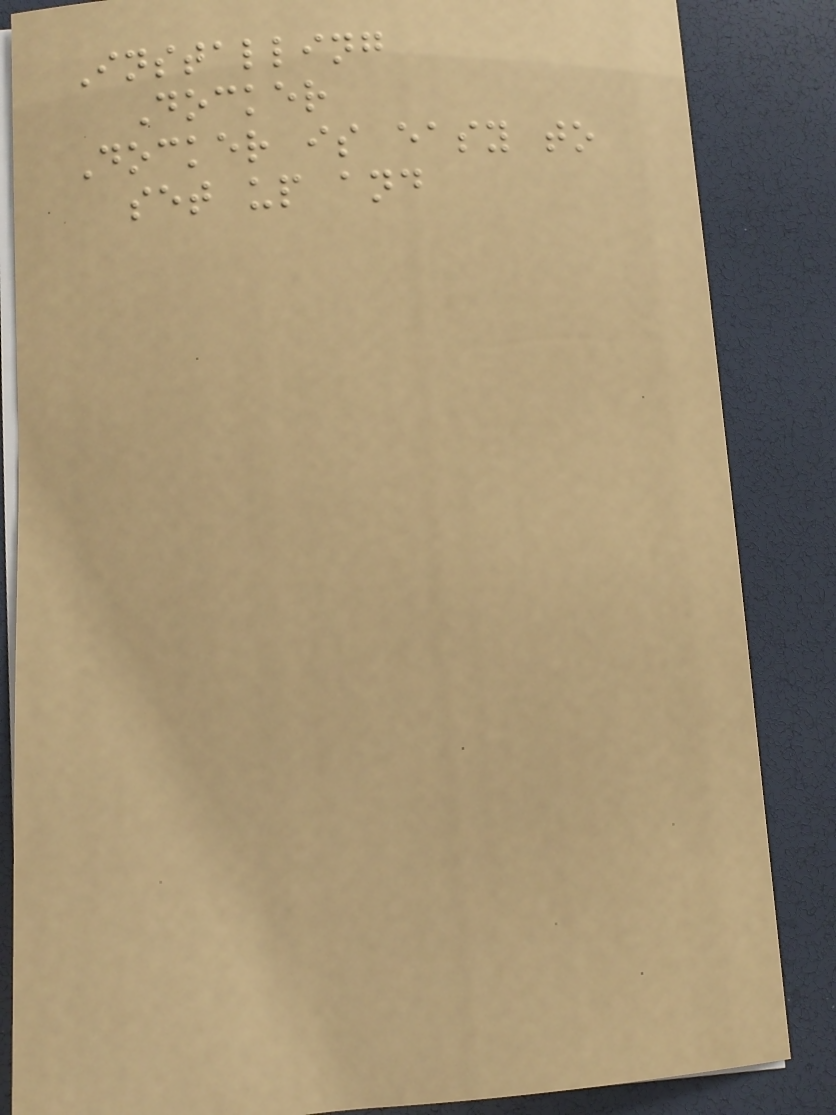Installing
Docker
Docker is easy to
set up and
